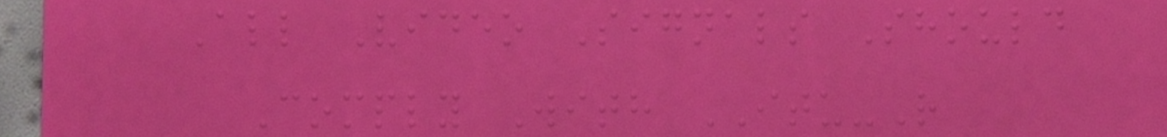All Video Signals Should
Comply With ITU-R
